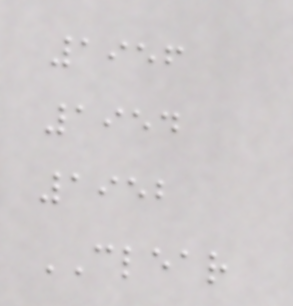1956
1954
1952
CLEAR
